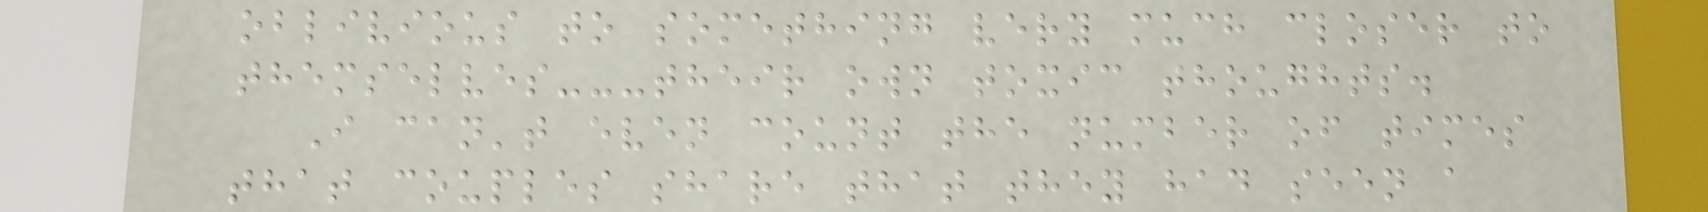oblivious to something very much closer to
themselves---their own toxic thoughts.
I can't even count the number of times
that couples share that they had seen a
